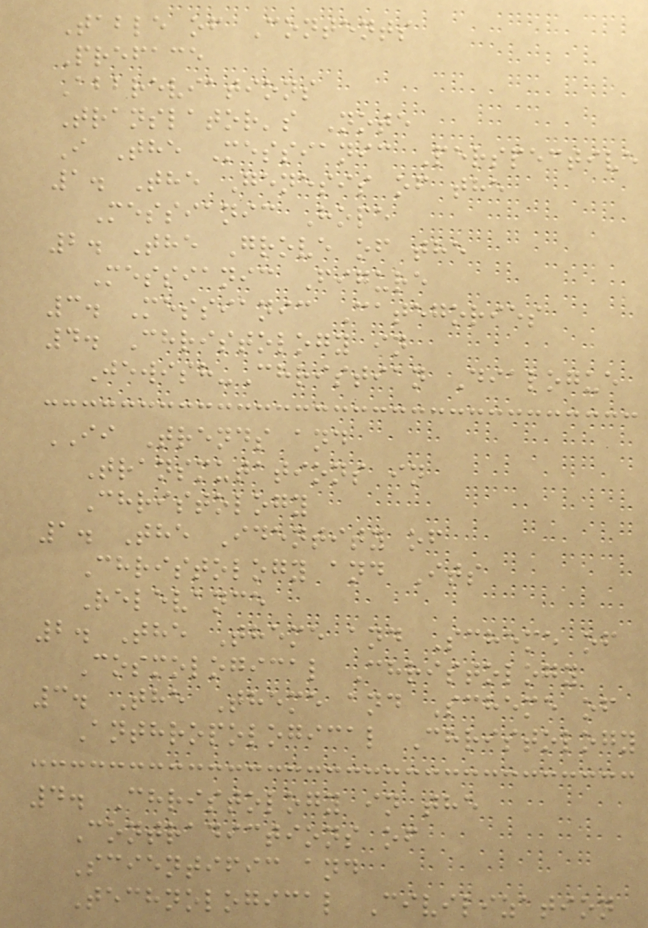Table of Contents
Preface
Abbreviations
Translator's Note
I The Messianic Perspective
1. The Genesis of the
Messianic Hope
2. The Grove of the
Messianic Figure
3. Messianic Categories
4. Christology in
Jewish-Christian Dialogue
II Trends and
Transmutations in
Christology
1. The Identity of
Christology and Its
Relevance
2. The Theme and Scheme of
Cosmological Christology
3. The Theme and Scheme of
Anthropological Christology
4. Christology in the
Contradictions of
Scientific and
Technological Civilization
